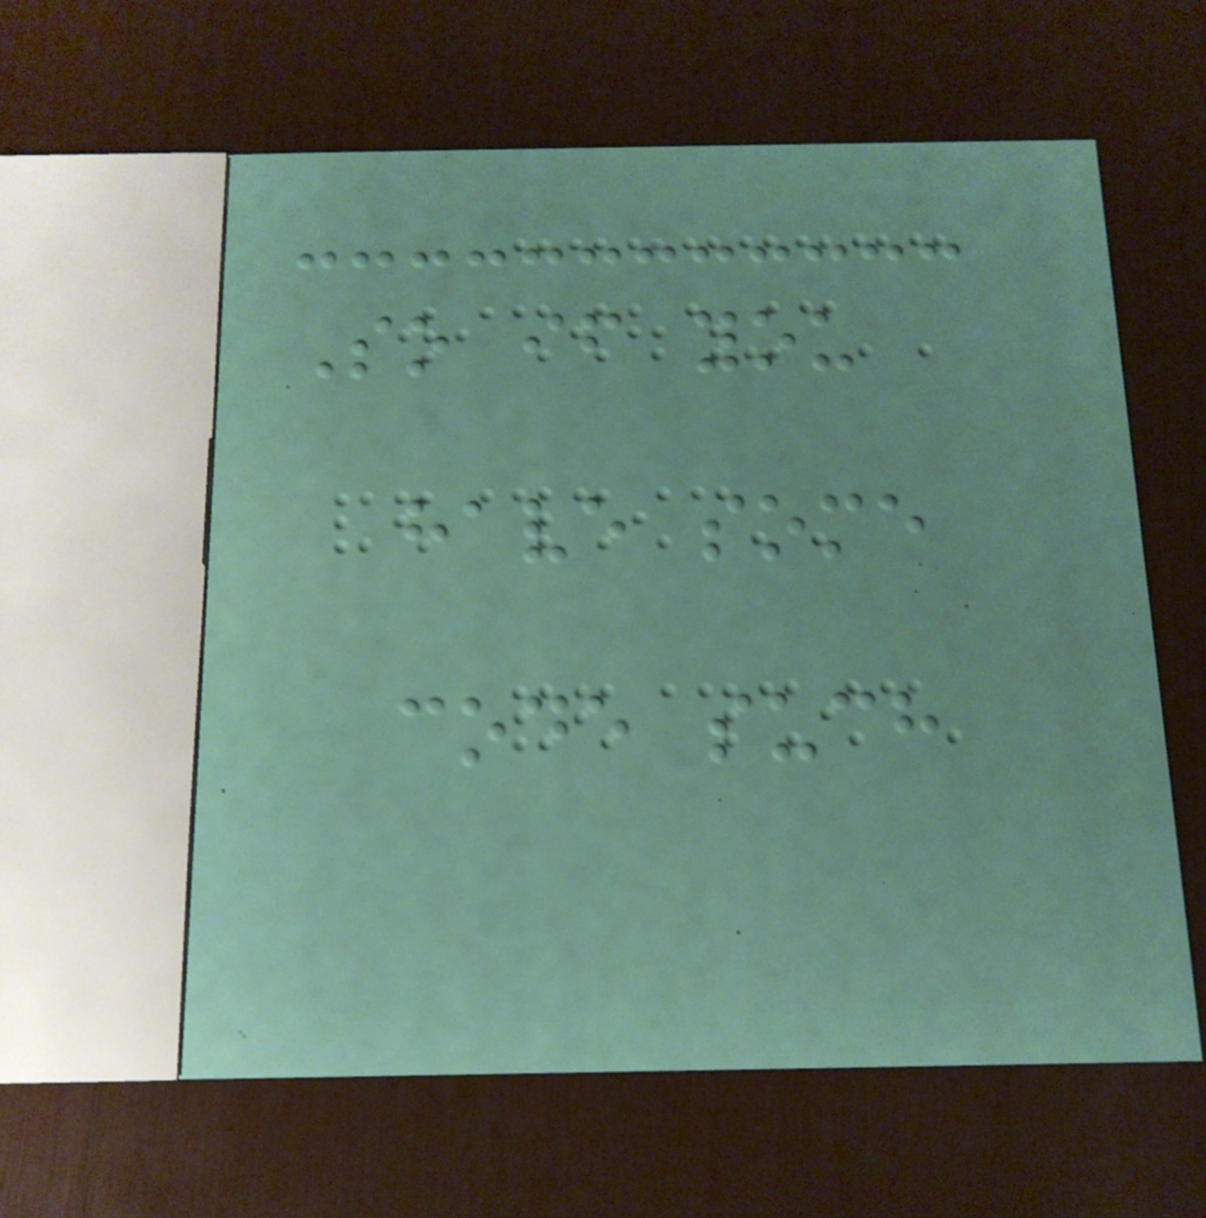So if you
have some
code such
